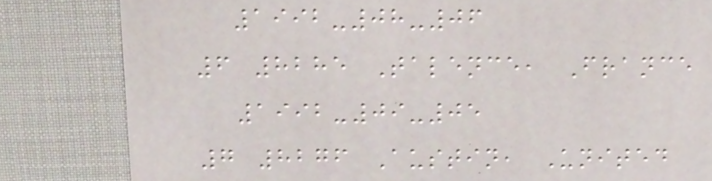1992-08-06
6 8285 Talence, France
1992-09-05
7 8276 Austin, United
